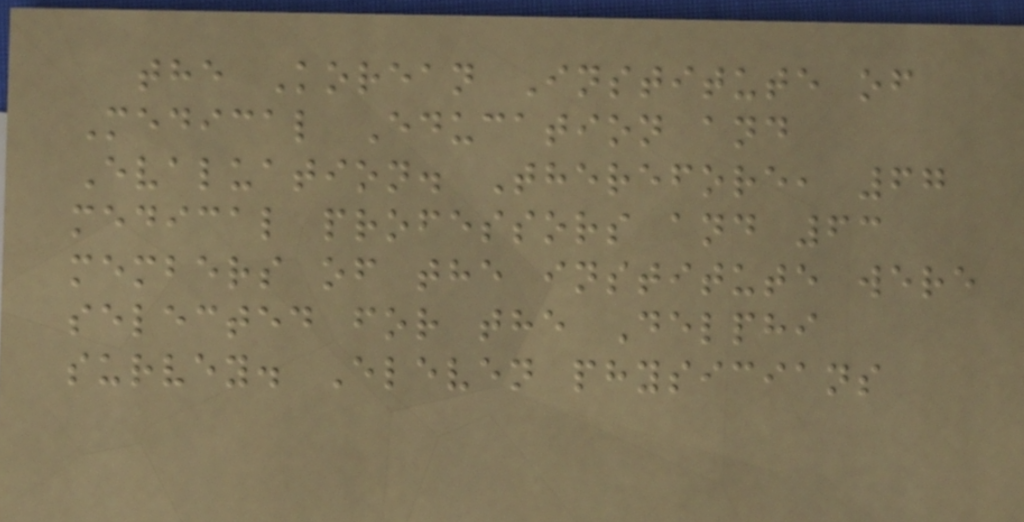the Korean Institute of
Medical Education and
Evaluation. Therefore, 67
medical professors and 63
members of the institute were
selected for the Delphi
survey. Eleven physicians
